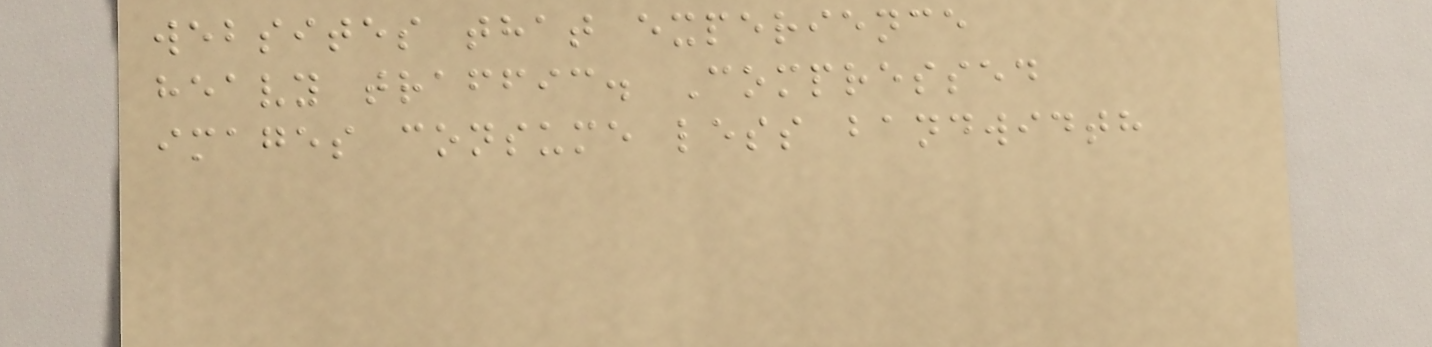websites that experience
heavy traffic. Compressed
images consume less bandwidth
